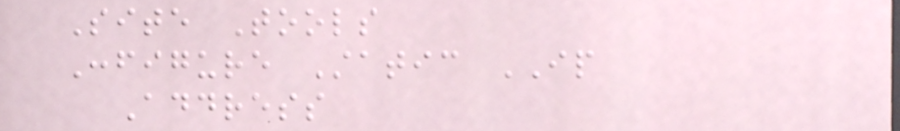Site Tools
Configure Static IP
Address
